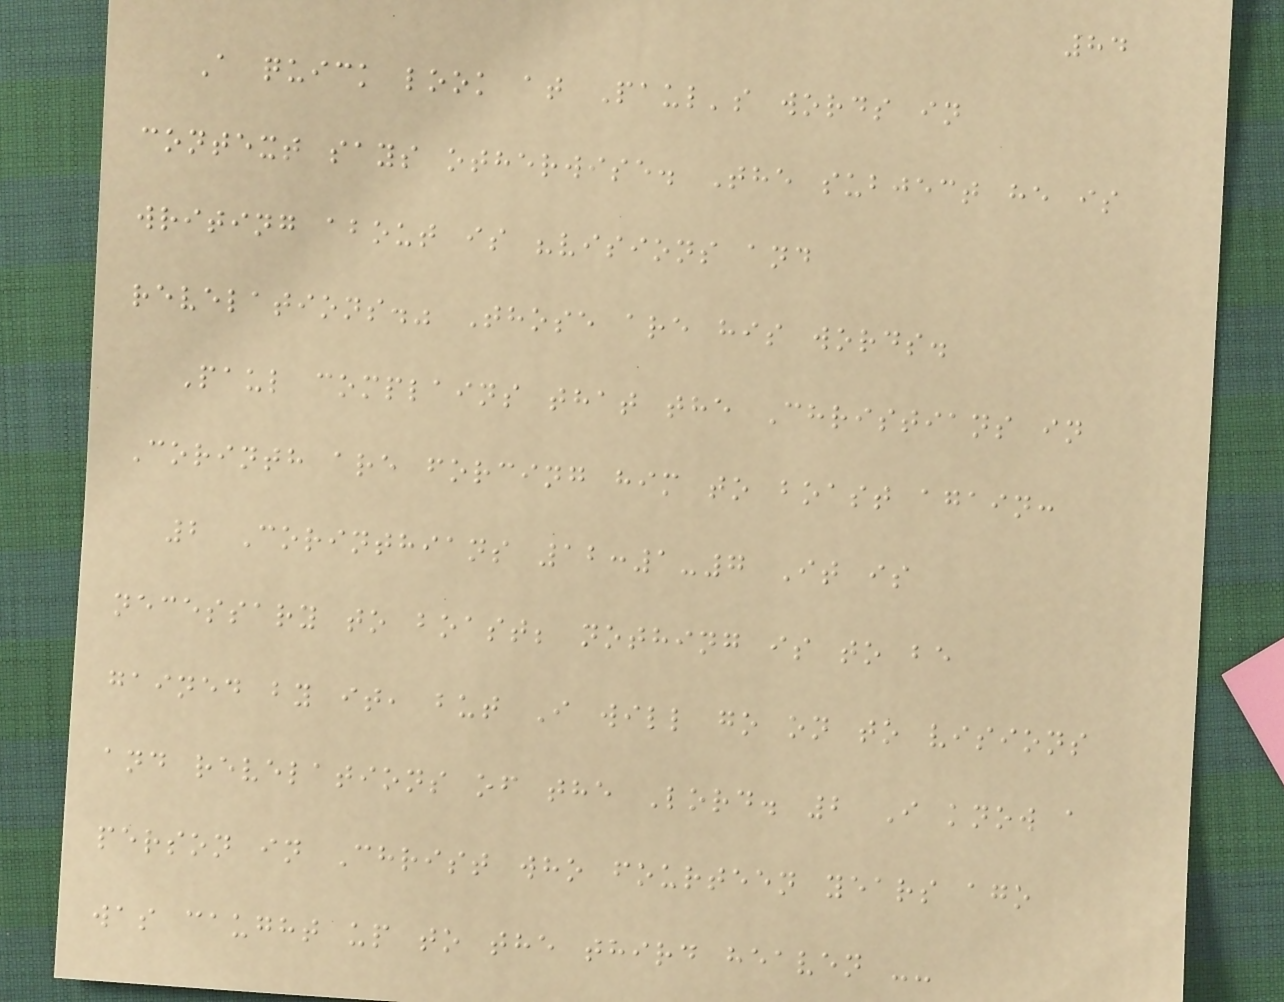84
A quick look at Paul's words in
context says otherwise. The subject he is
writing about is "visions and
revelations." Those are his words.
Paul complains that the Christians in
Corinth are forcing him to boast again:
2 Corinthians 12:1-7 It is
necessary to boast; nothing is to be
gained by it, but I will go on to visions
and revelations of the Lord. 2 I know a
person in Christ who fourteen years ago
was caught up to the third heaven --
